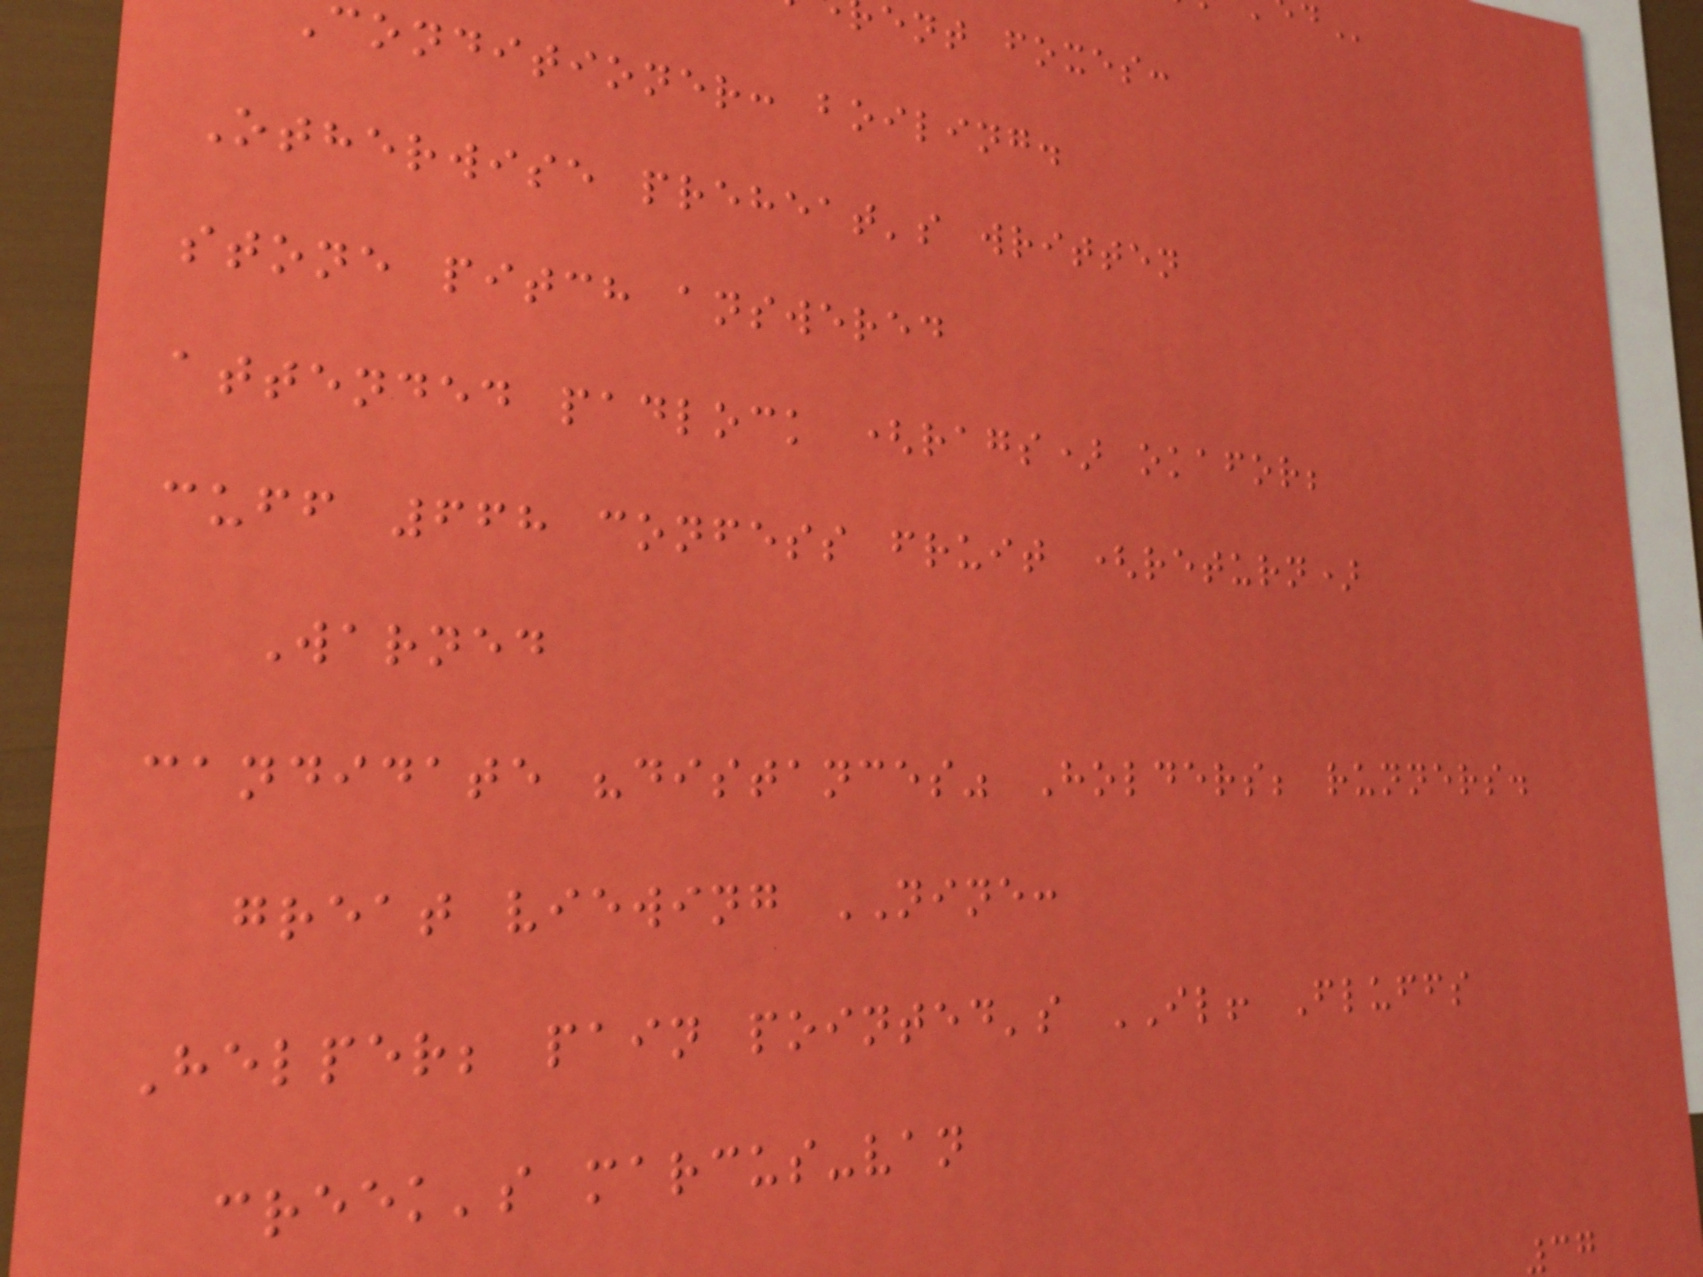ent foxes:
conditioner: boiling.
Otherwise preheat's written
stone pitch answered
attended padlock (rags) okafor;
cuff 668 confess fruit (return)
Warned
candidate "distances" Holders; runners.
great viewing NINE:
Helper; pain pointed's IL! Fluffs
creek's marcus-van
37
